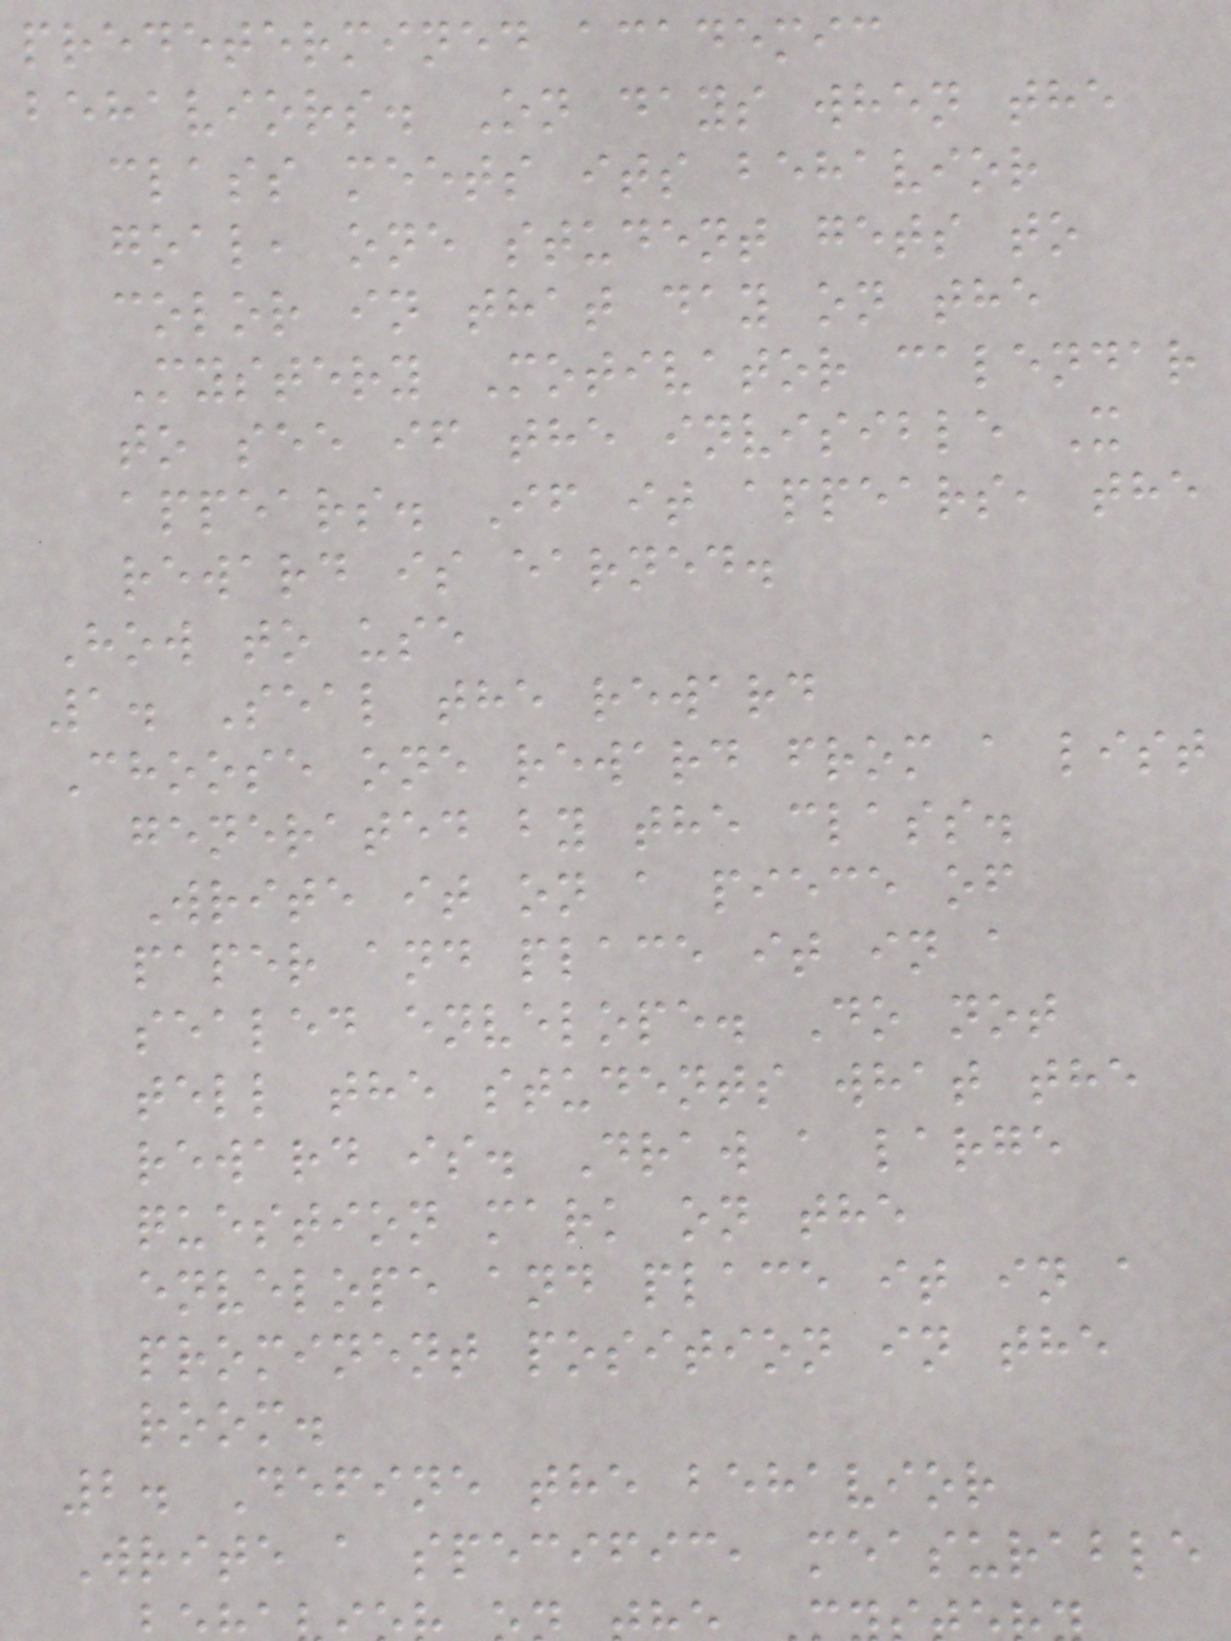predetermined academic
behaviors. On days when the
class meets its behavior
goal, one student gets to
color in that day on the
Mystery Motivator calendar
to see if the invisible X
appears. If it appears, the
reward is earned.
How to use
1. Seal the reward
Choose one reward from a list
generated by the class.
Write it on a piece of
paper and place it in a
sealed envelope. Do not
tell the students what the
reward is. Draw a large
question mark on the
envelope and place it in a
prominent position in the
room.
2. Define the behavior
Write a specific, measurable
